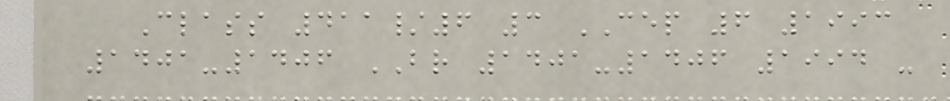Class 411/6 3 CEP 6 1993
1401-1406 BR 1401-1406 1994 -
